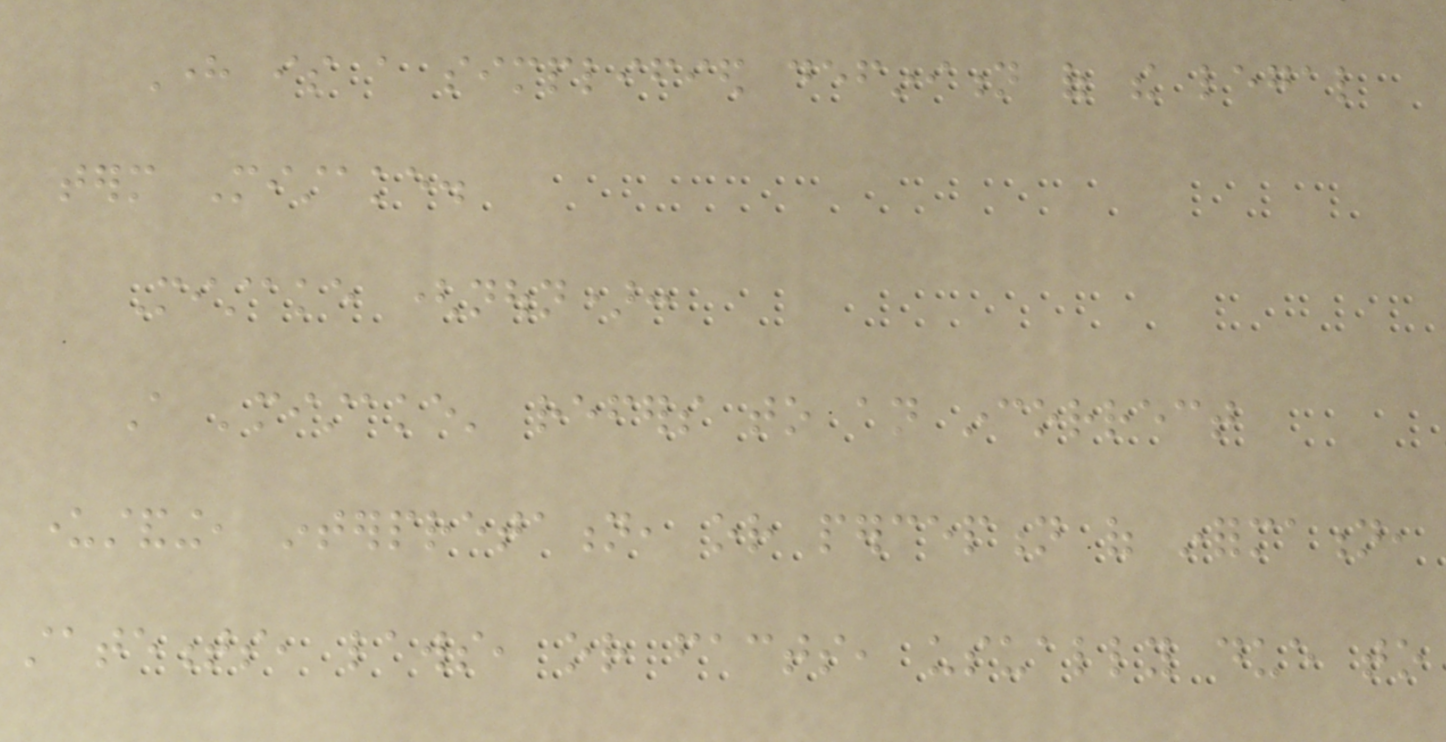Here is a simplified definition of the legal
term Mistake.
Mistake (noun):
A 'mistake' refers to an incorrect
understanding, interpretation, or perception of information,
statements, laws, or facts, usually due to
